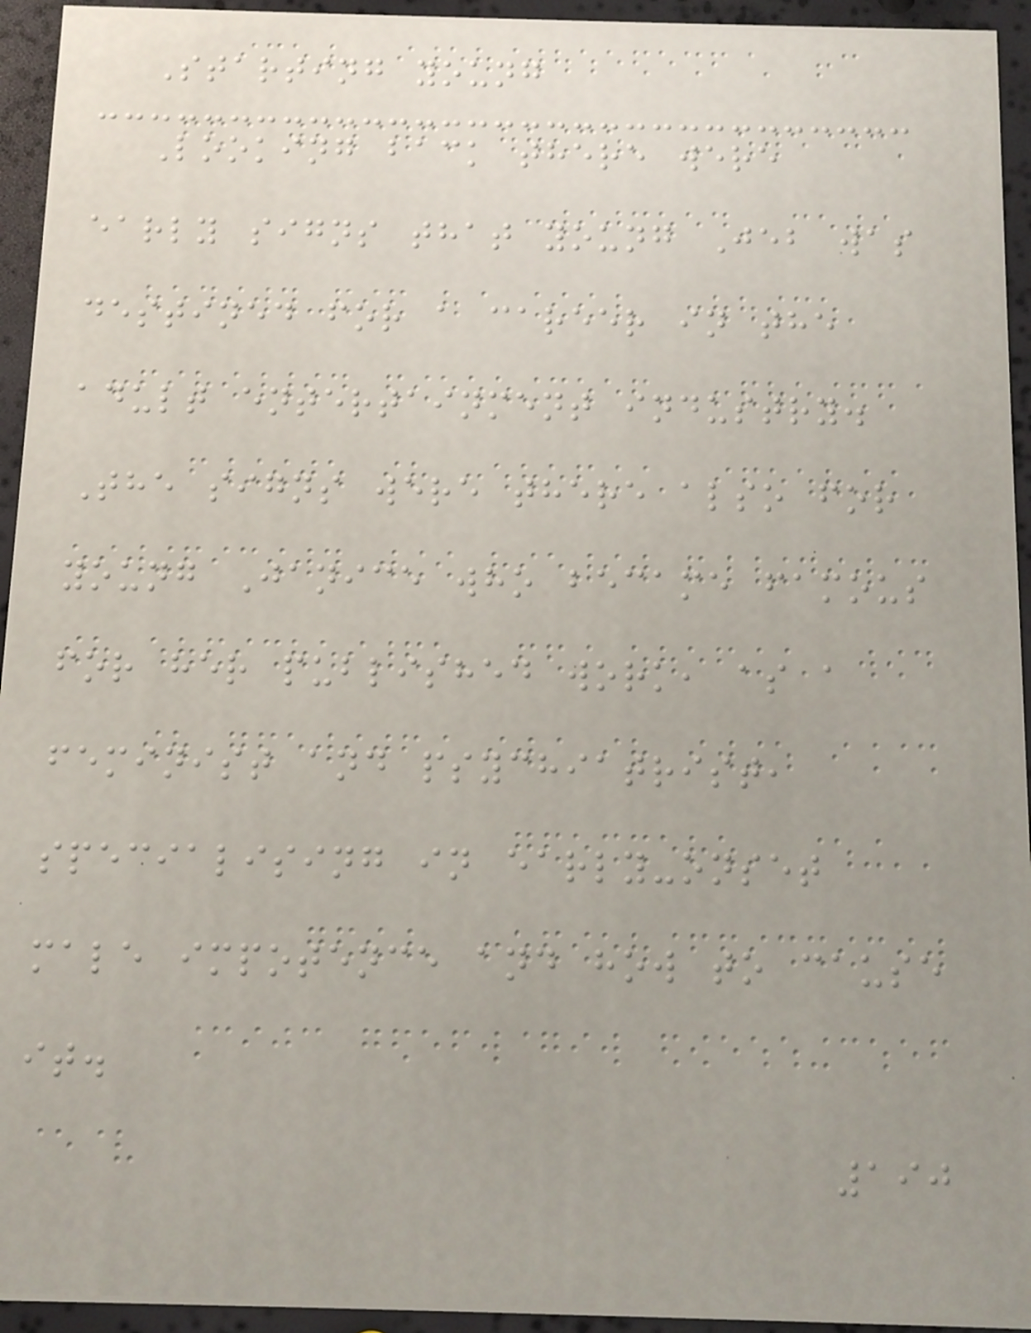Starting young
Looking back there were
early signs that young Jeb was
destined for a career in the
adult entertainment industry.
The signs were there also for
young Janice who became famous
for her published work, as a
feminist and psychiatrist,
specialising in early-onset
male impotence and how to cause
it.
190
